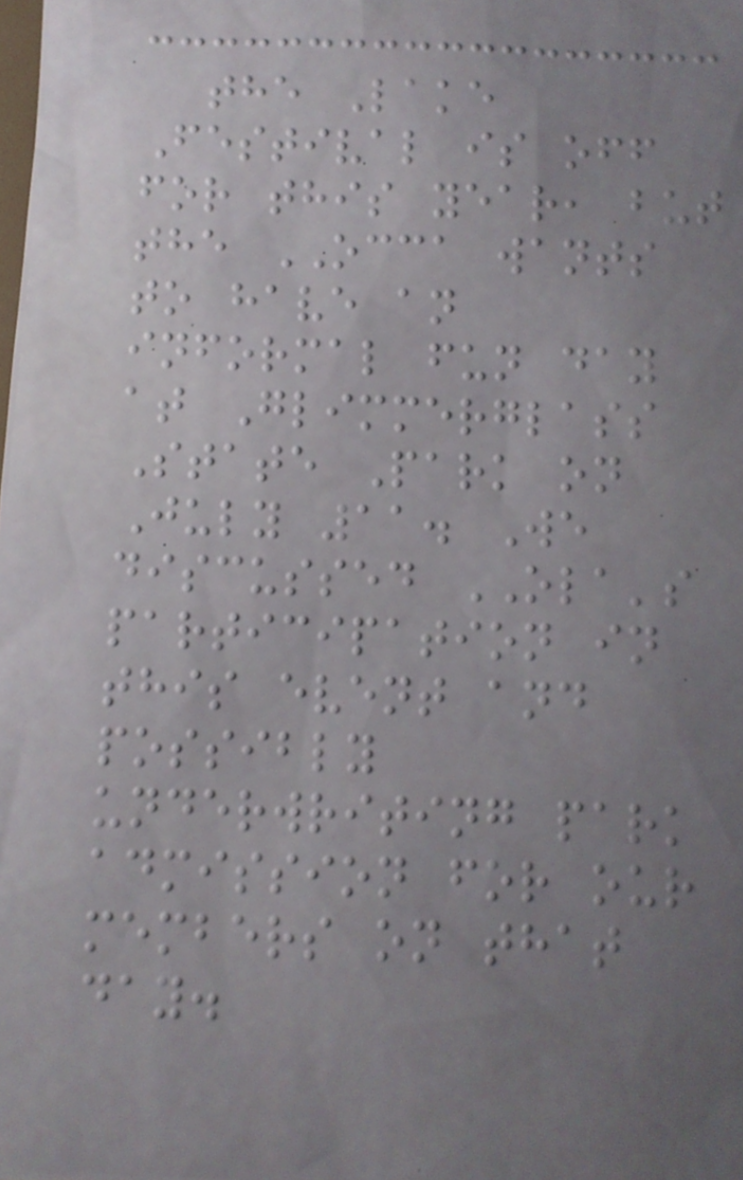the Lake
Festival is off
for this year, but
the OCCA wants
to have an
informal fun day
at Glimmerglass
State Park on
July 11. We
discussed OLA's
participation in
this event and
possibly
underwriting park
admission for our
members on that
day.
